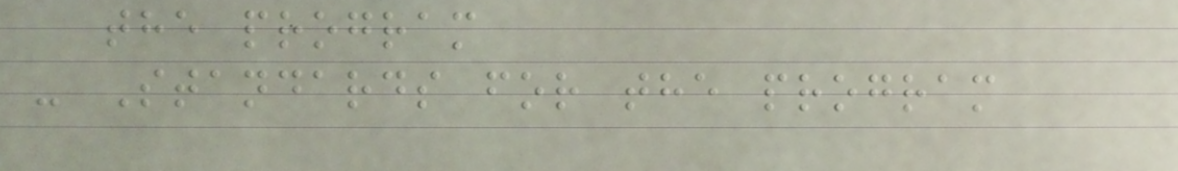the program
- Standards for the program
